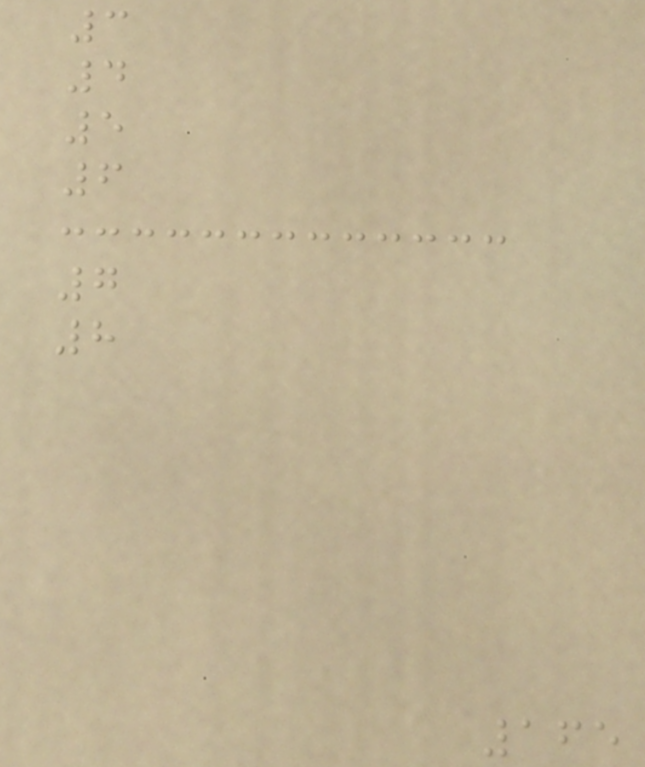3
4
5
6
7
8
165
